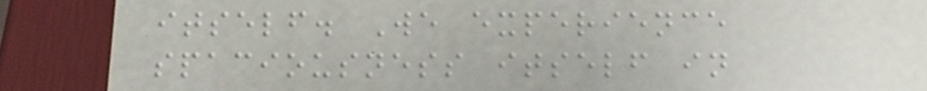itself. We experience
spaciousness itself in
